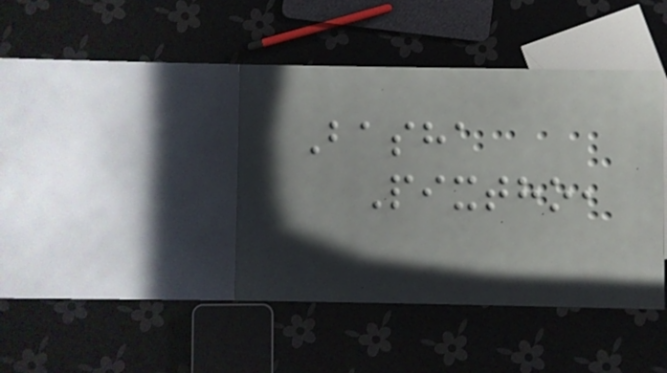Basha
Pixtho,
